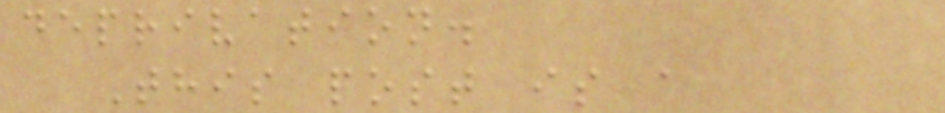deprivation.
This post is a
